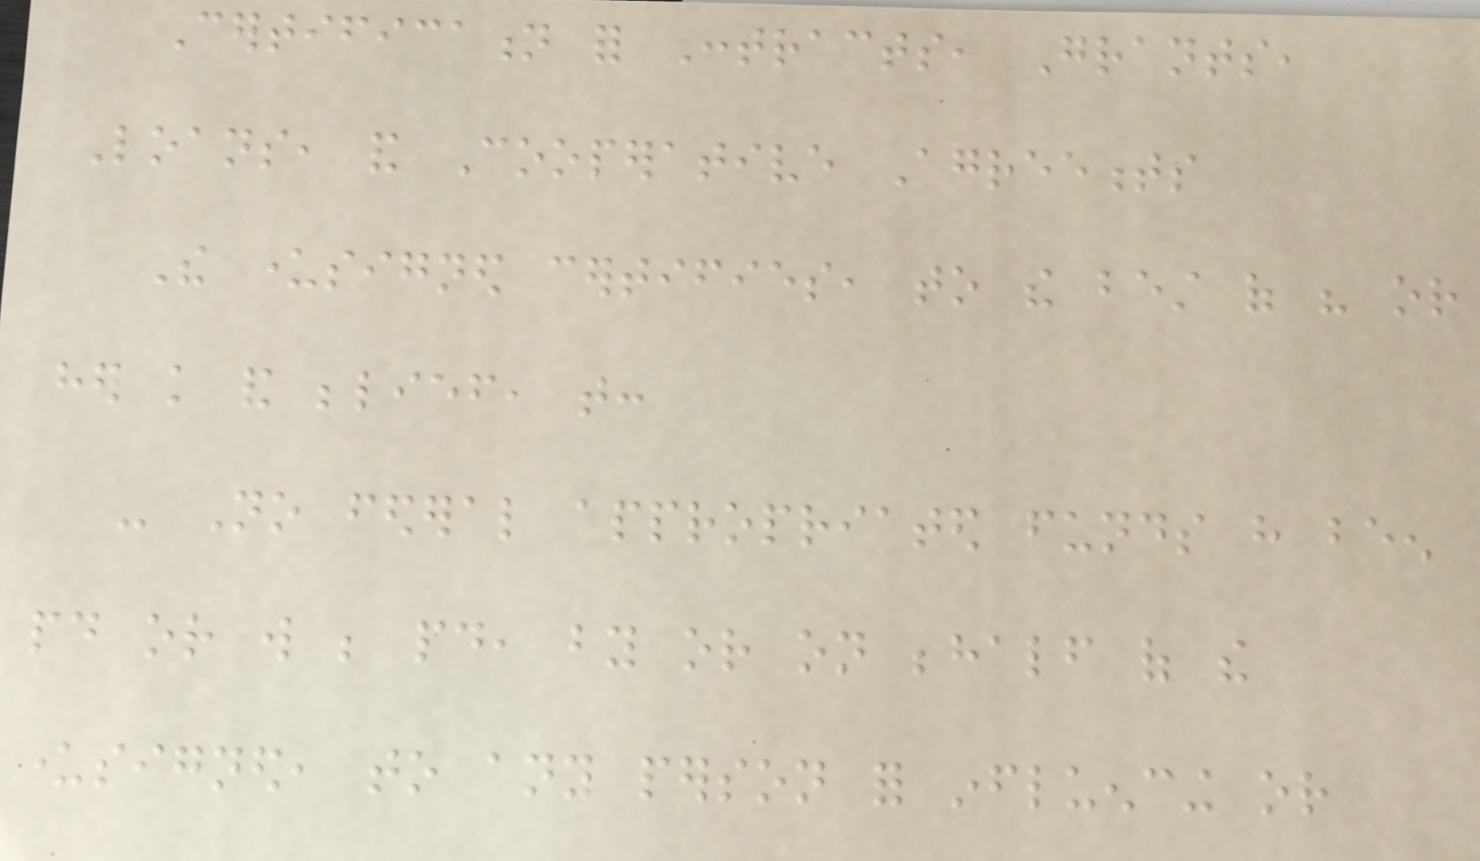Certification for Contracts, Grants,
Loans, and Cooperative Agreements
The undersigned certifies, to the best of his or
her knowledge and belief, that:
- No federal appropriated funds have been
paid or will be paid, by or on behalf of the
undersigned, to any person for influencing or
